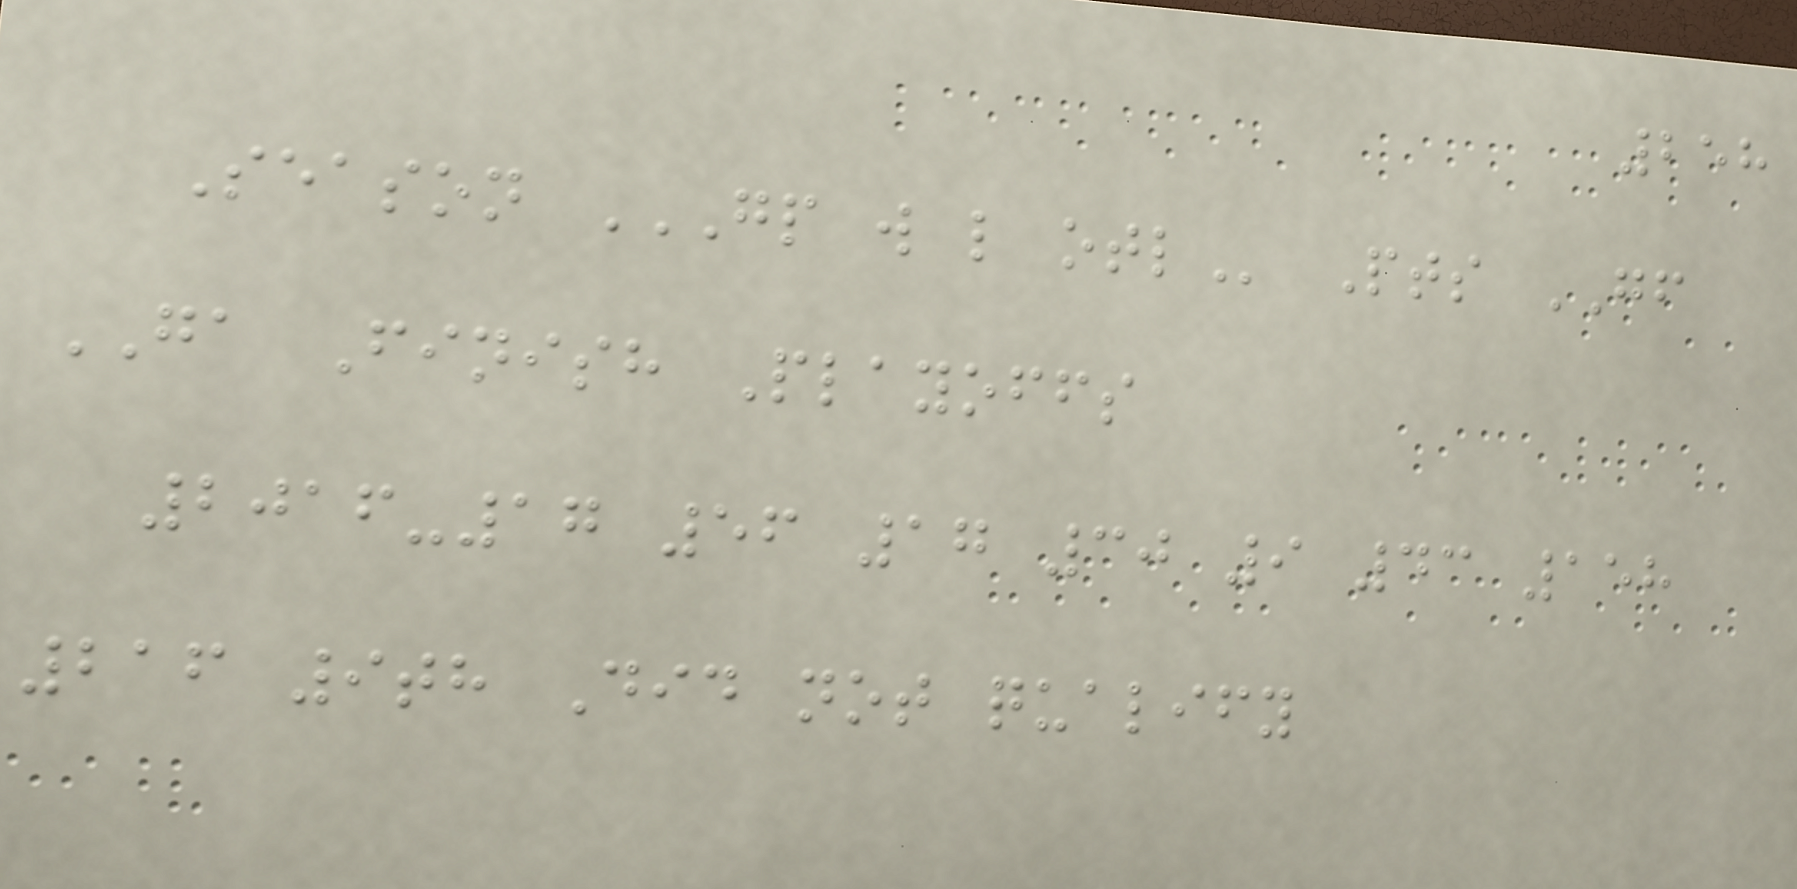258
Season GP W L OTL Pts GF
GA Finish Playoffs
2016-17 56 17 30 9 43 158
216 9th Did not qualify
